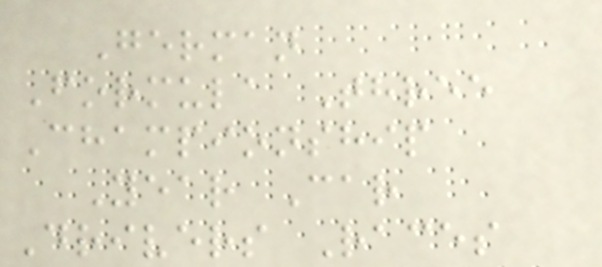German
Formula Three
Championship
Year Car
Drivers Races
